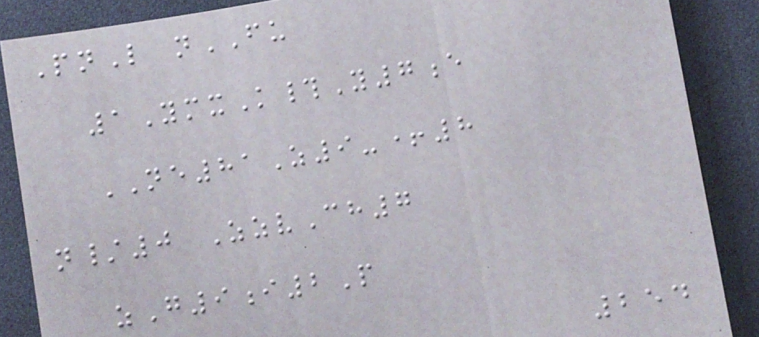PnL nFU
1YmxK#Y7e
NE81Z9-+8
n/0 ZzvCh7
zG9i2P
254
